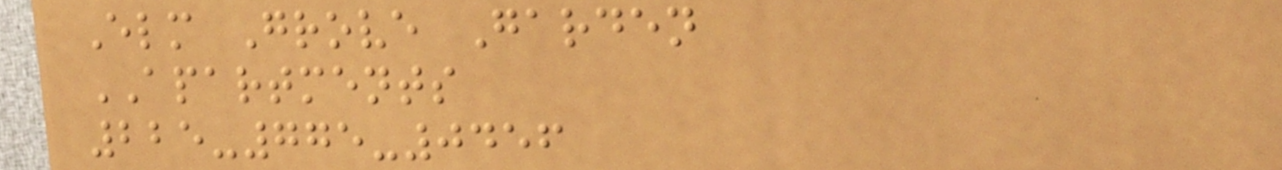Elm Grove Garden
APARTMENTS
225-775-0456
